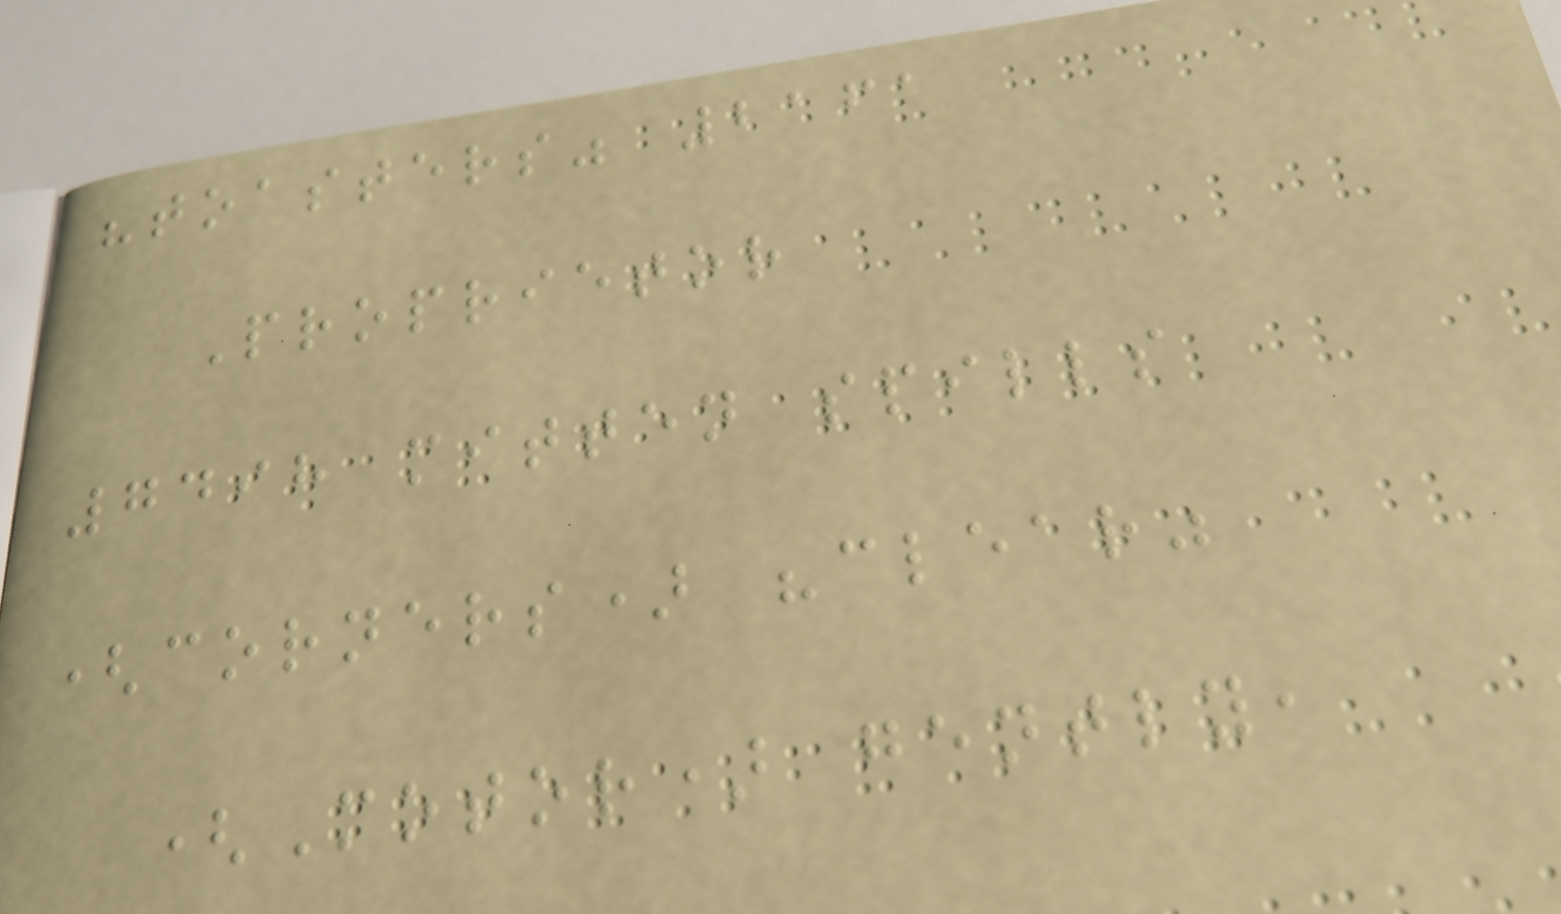"toasters" 2161
Proprietor
7498 mitten spills
(corners) "clear"
(Motor) gently,
